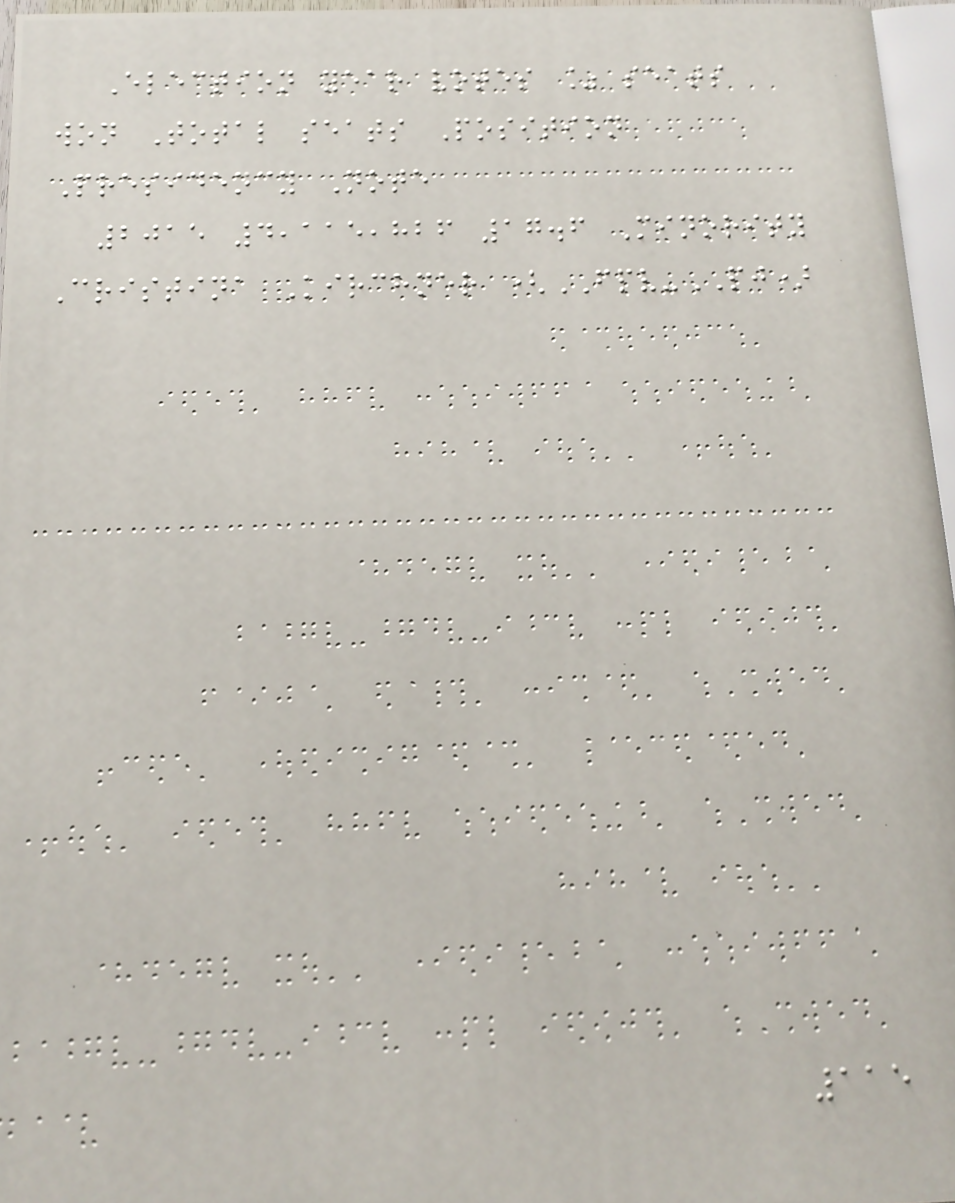Election year votes % seats
won Total seats Position
Presidency Note
2015 4,115,826 17.6 Minority
Cristina Kirchner (FPV-PJ)
115
